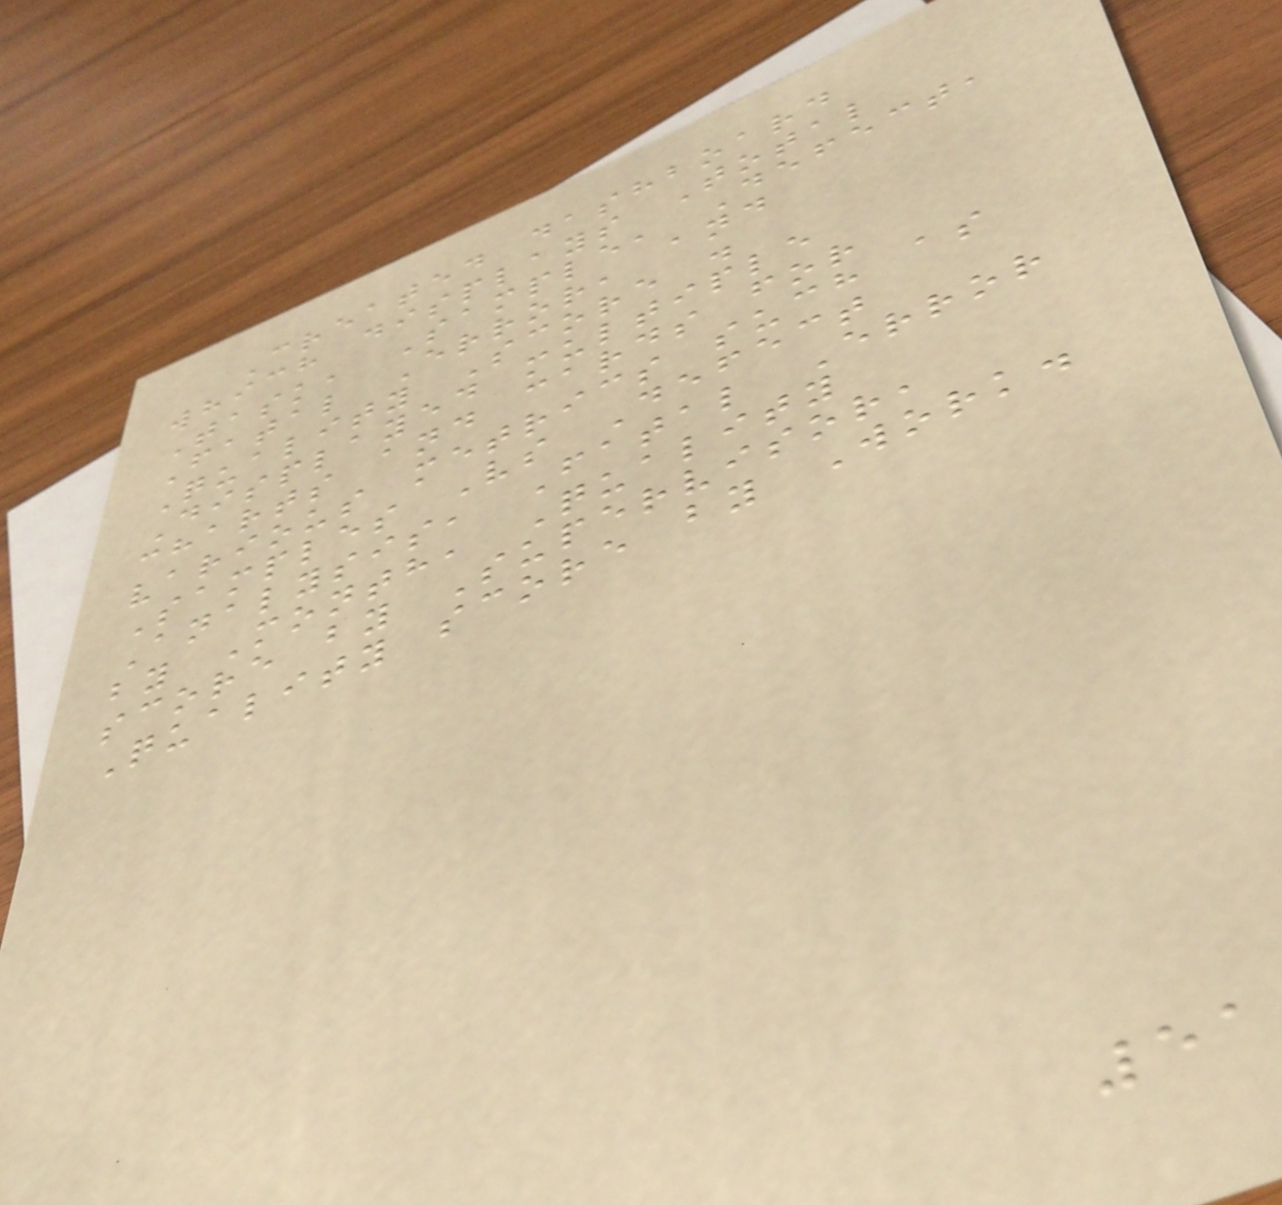Created dashboard
which displays Total
Task, Sample, Defect,
Fatal Error, and
Quality Score .
Displayed multiple
charts and cards for
various metrics such as
Samples Vs Defect
Analysis, Fatal Error
by Month, Quality
score by Supervisor,
Quality score by Work.
51
